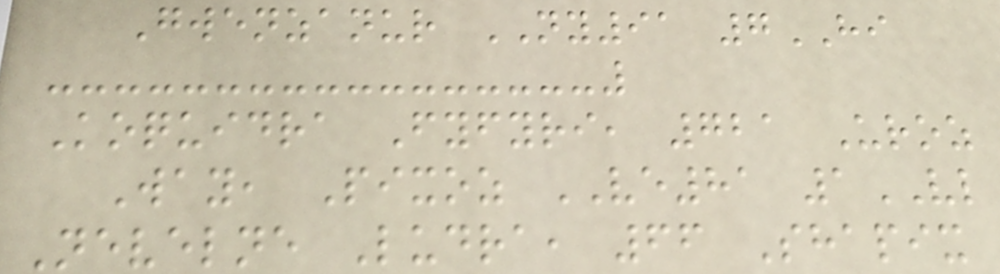Gwenzanur NY91 7HI
Koquidra Fyfyri, 721 Uroz
Way, Pixoz VE81 1VL
Nevelne Ludra, 66 Shapix
